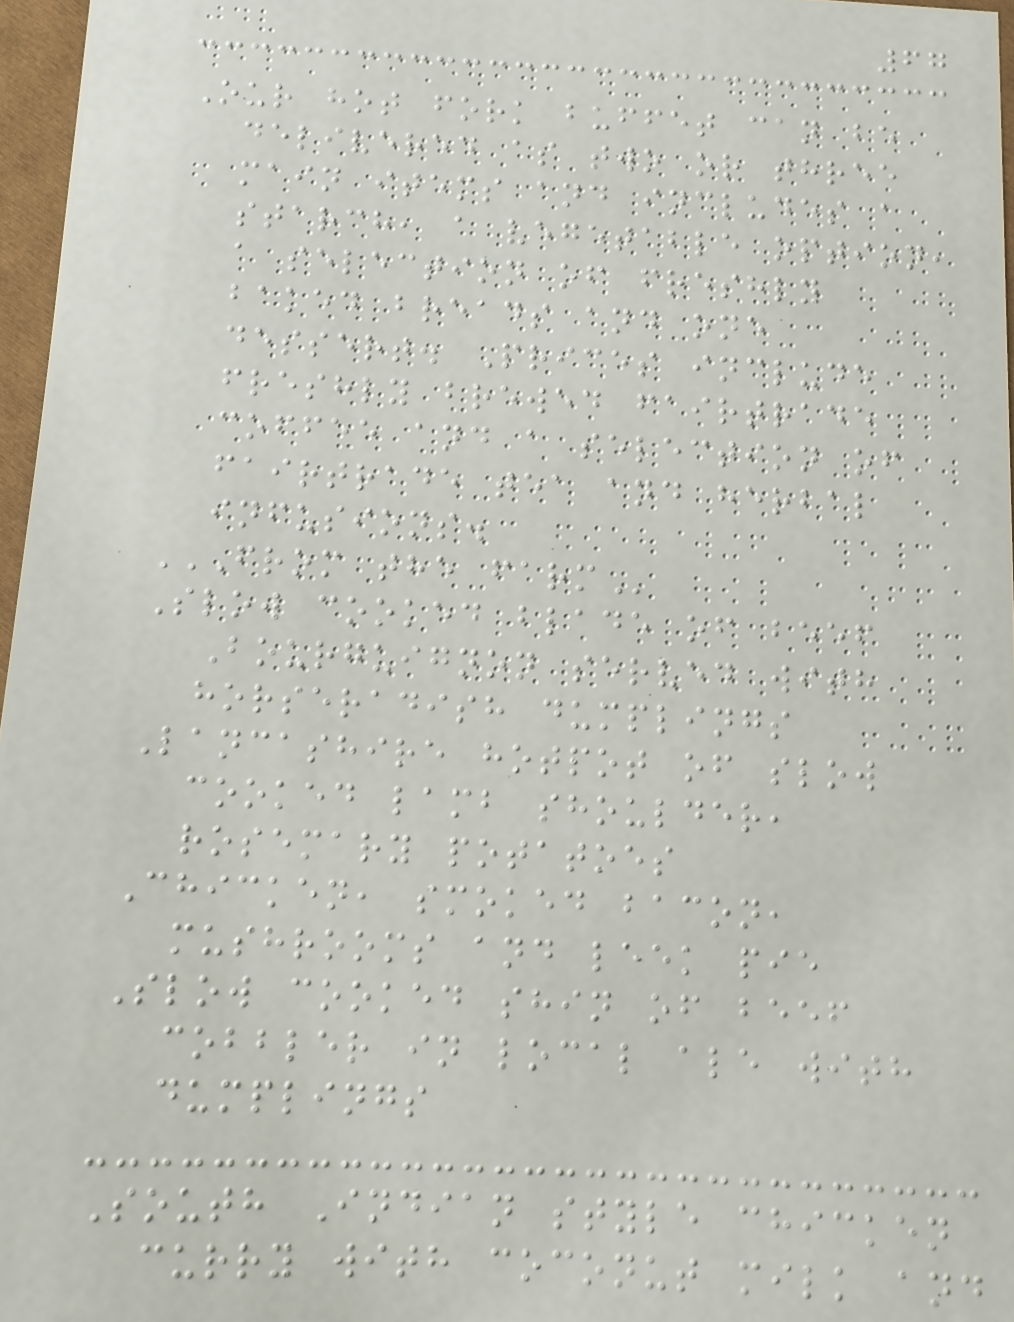67
Our hot fork buffet can be
delivered as two or three
main items and includes a
starch, a vegetable option,
a selection of freshly
baked breads and one
dessert. Prices include
freshly brewed fairtrade
coffee and a selection of
fairtrade tea and herbal
infusions.
FROM THE FARM
Slow cooked blade of beef
Bourguignon served with
horseradish dumplings
Lancashire hotpot of slow
cooked lamb shoulder,
rosemary potatoes
Chicken, smoked bacon,
mushrooms and leek pie
Slow cooked shin of beef
cobbler in local ale with
dumplings
South Indian style chicken
curry with coconut milk and
